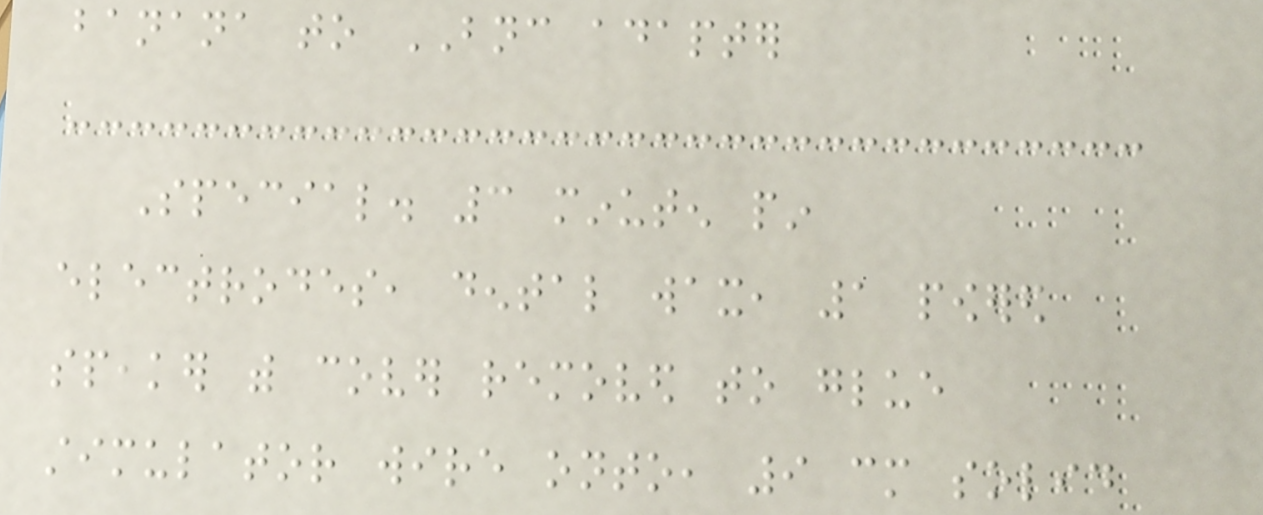banana to BNC adapter
Special. 3 minuten pin
electrodes, dental wax, 1 powered
speaker with cover removed to glue
stimulator wire onto, 9 cm solid
